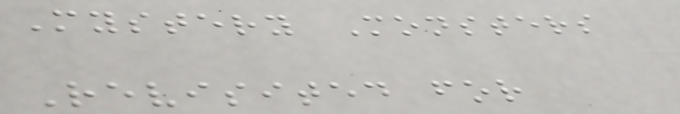Mystery Monsters
Revisited for
